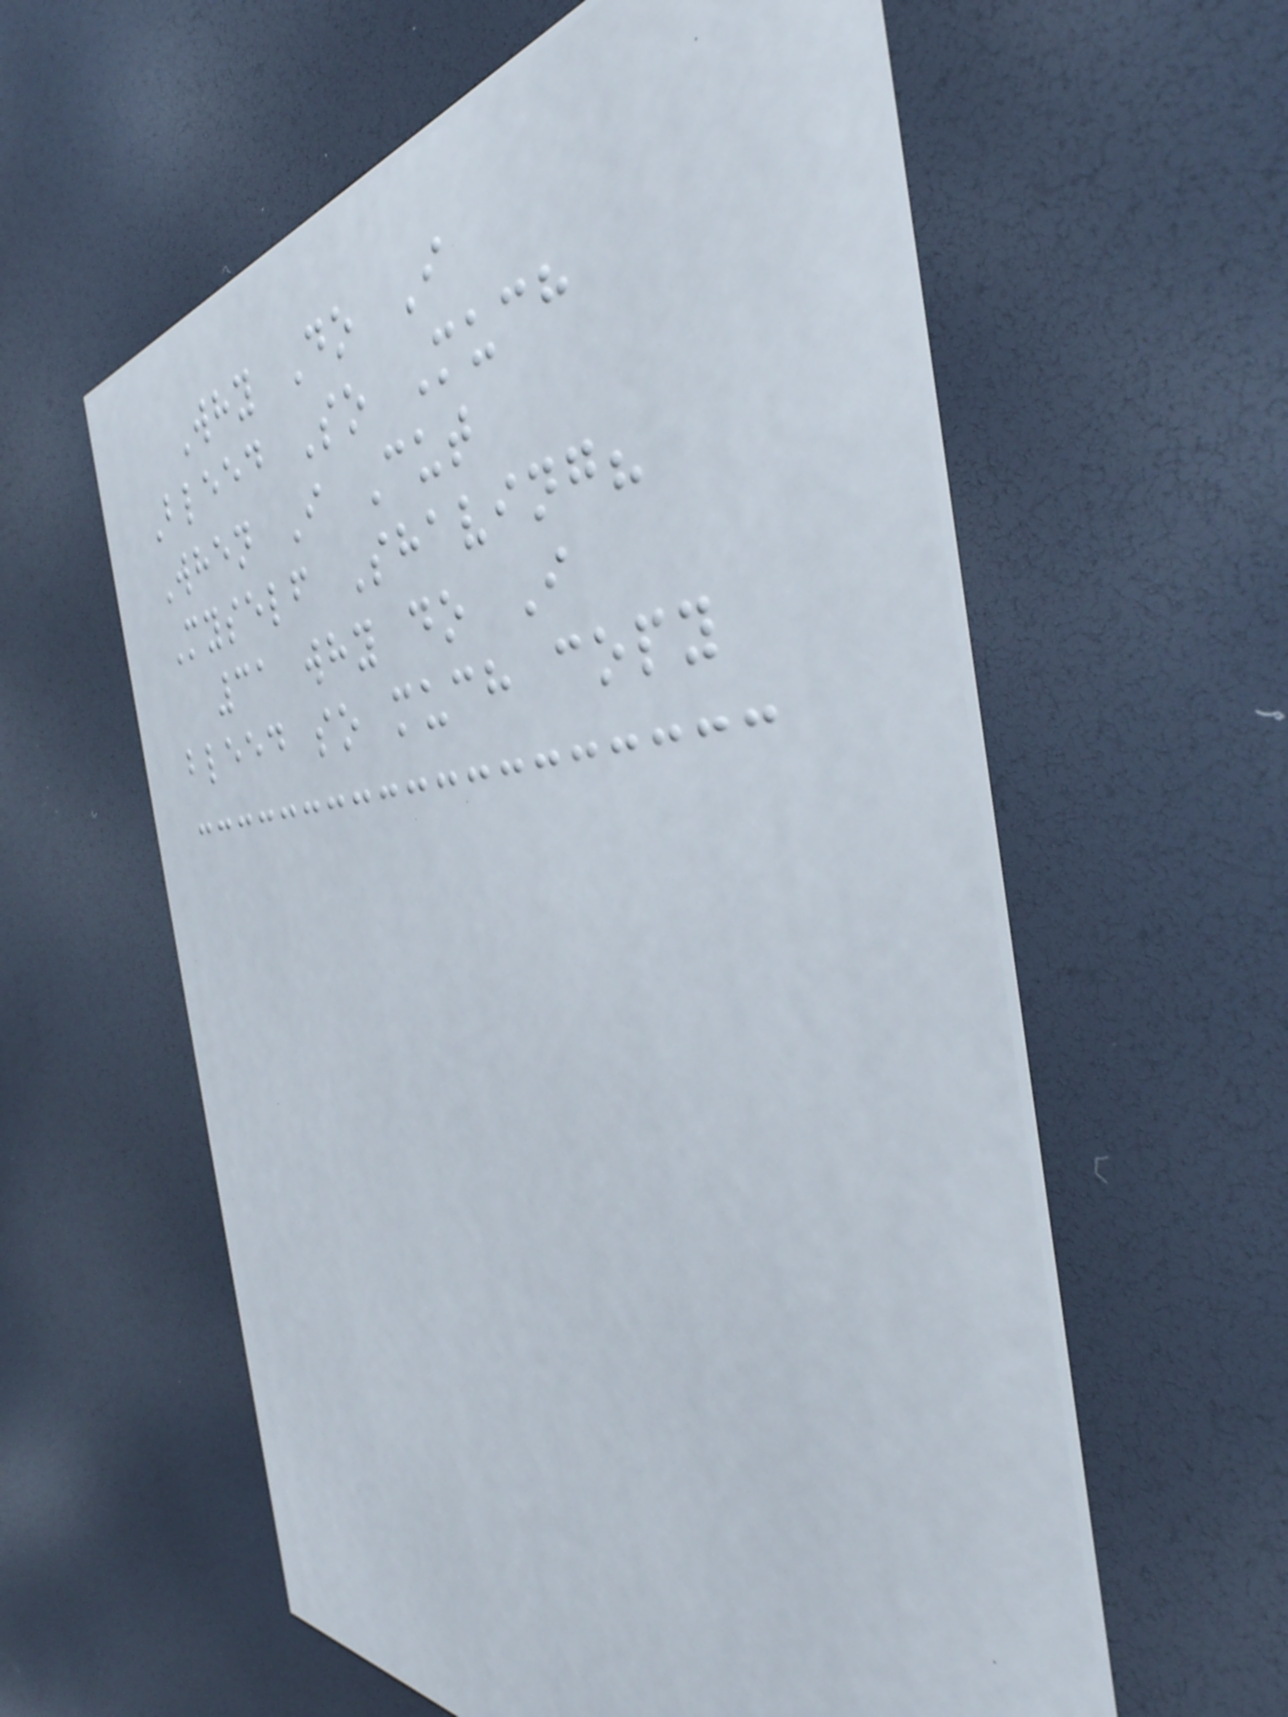Why Do I
Bleed So Much
When I Cut
Myself Shaving?
31 why do I
bleed so much copy
